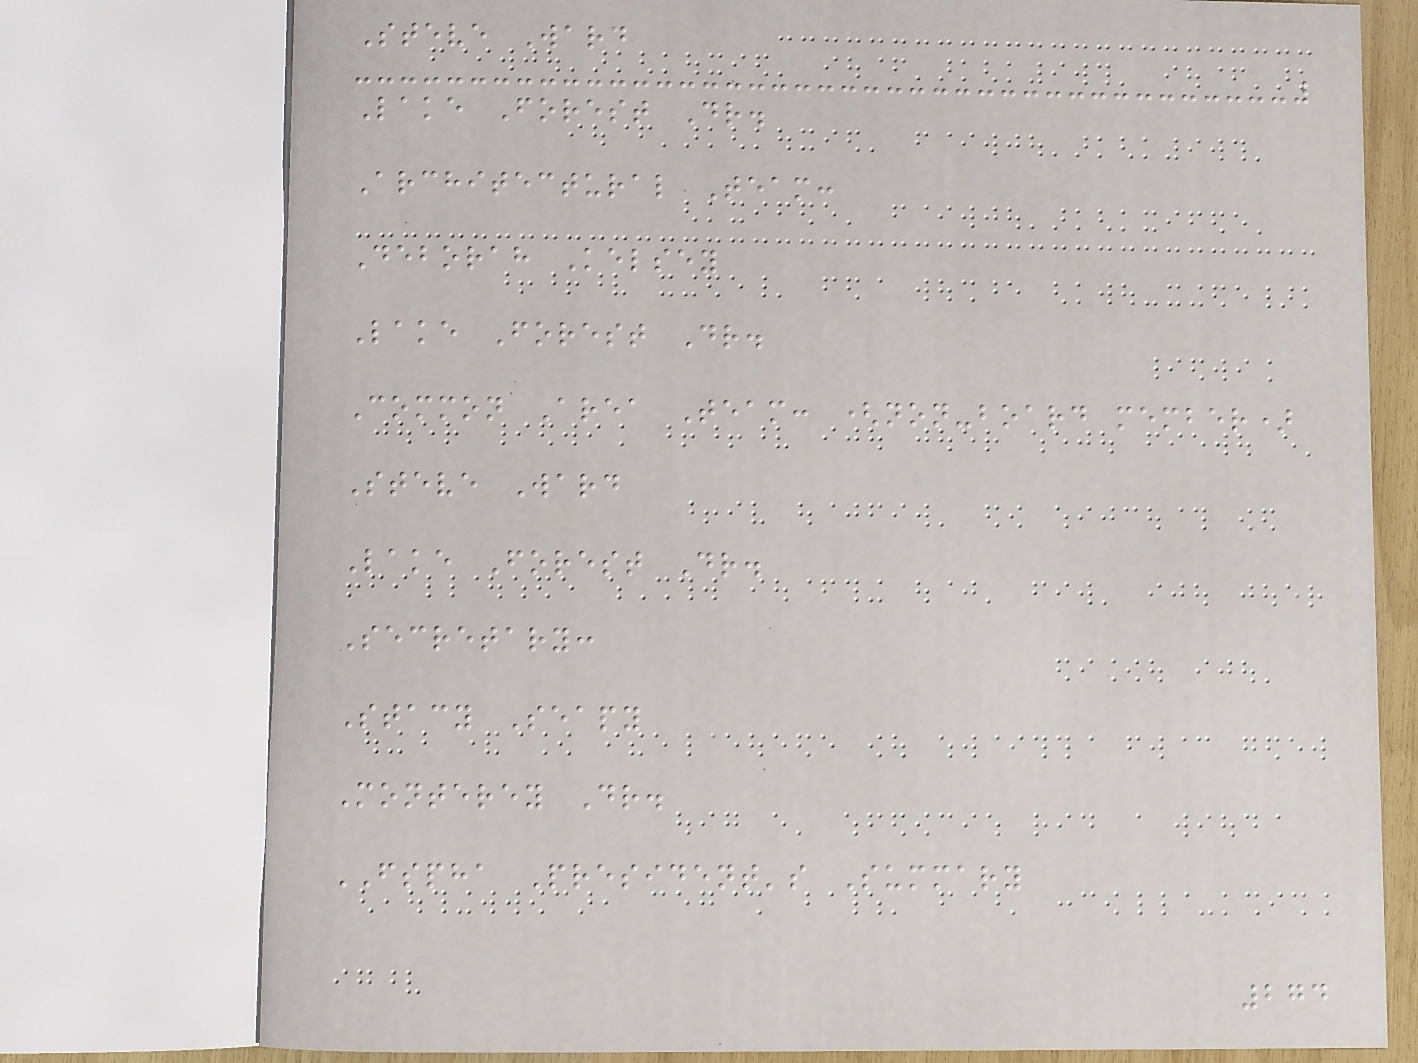Steve Ward
Lake Forest Dr.
Architectural Team:
Deborah Kelsey
Lake Forest Dr.
Common Area Team: (non-board member)
Steve Ward
Lake Forest Dr.
Secretary:
Stacy Seapy
Monterey Dr.
FSPHA President's Summary
274
